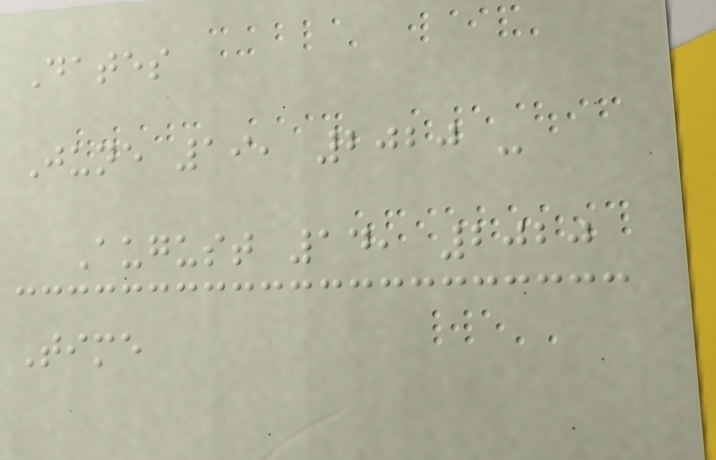Dates
June 19, 2020 -
August 14, 2020
Time
